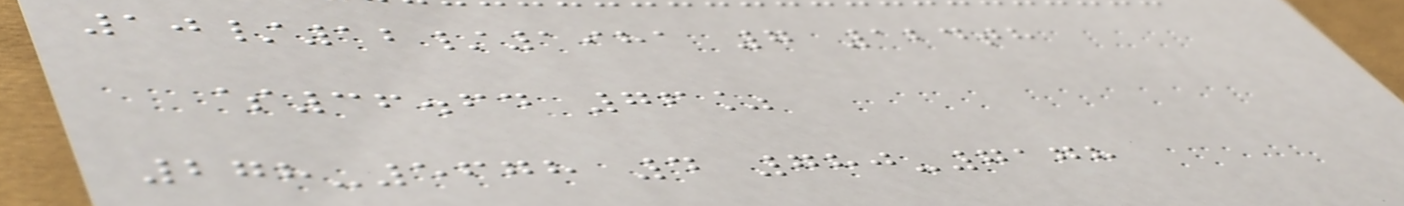10/12/1981 7 124th
$36.64 76%
278-5678 4 780-7178
